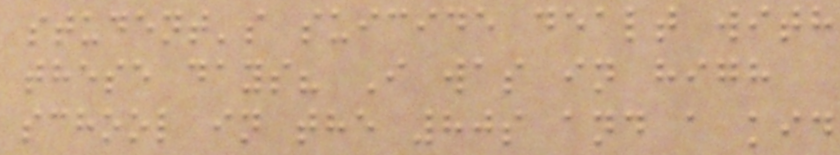student's suicide dealt with
these days? I was in high
school in the 80s and a kid
